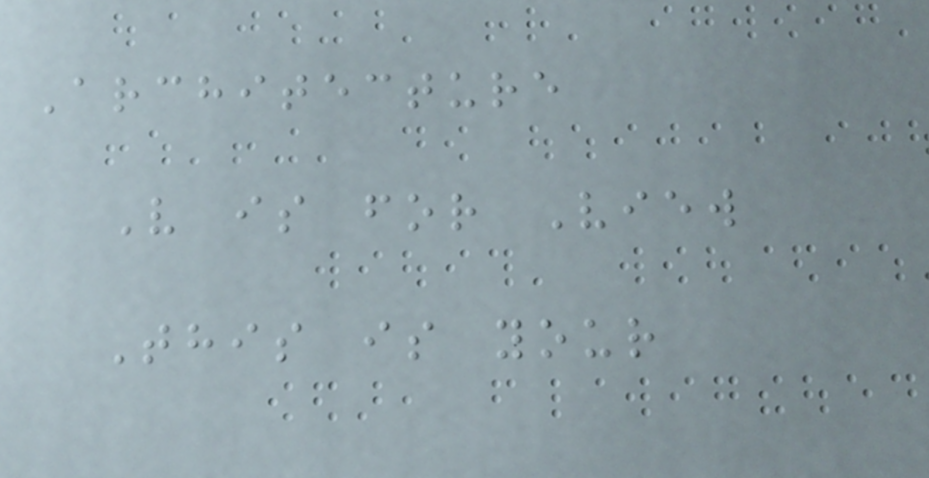Architecture
V is for View
This is your
